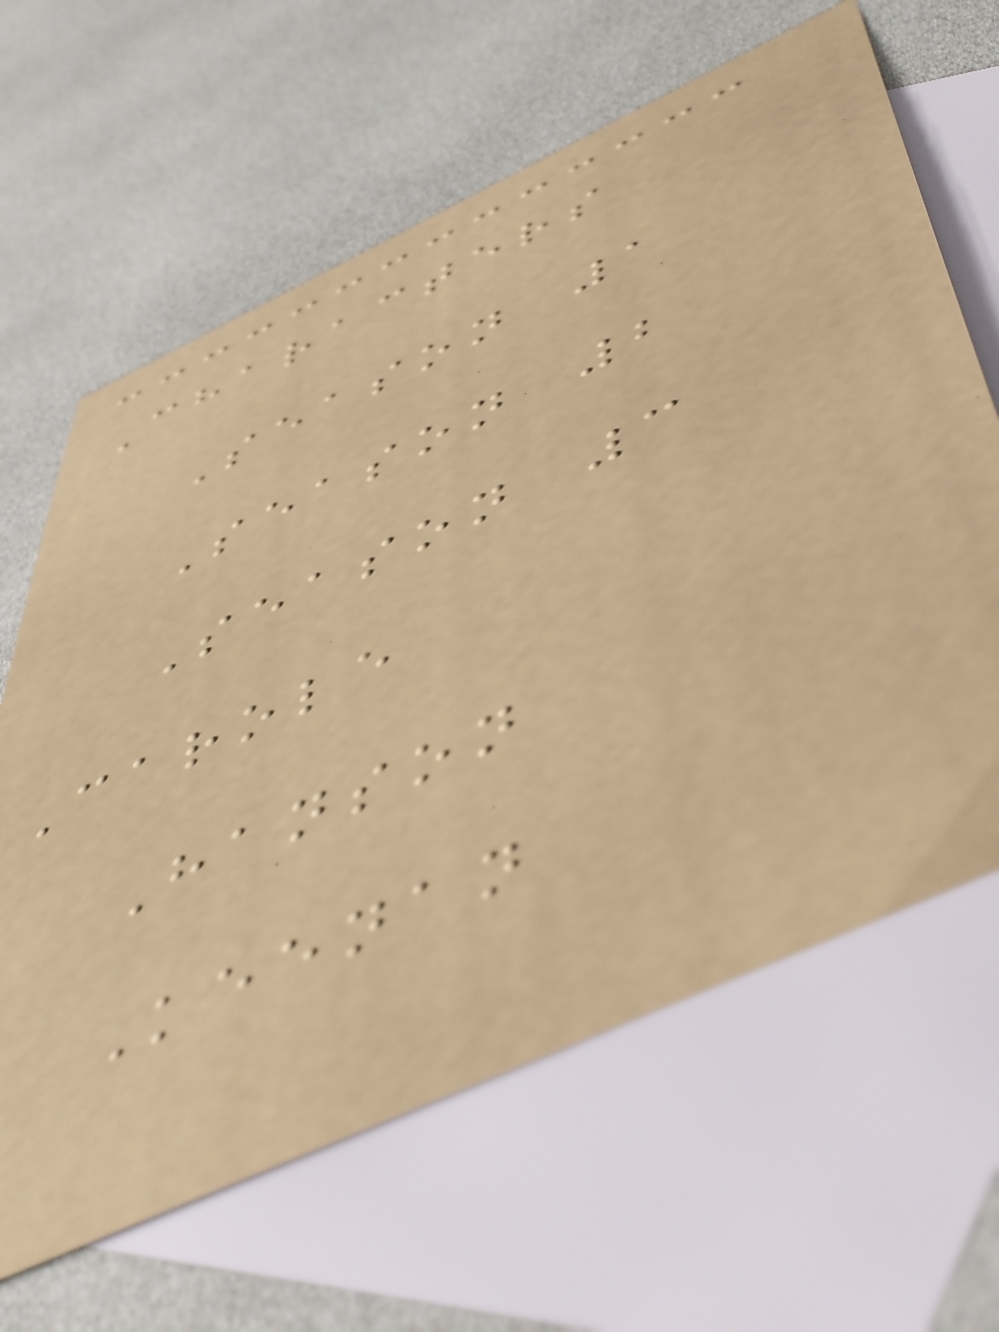Characters
Season 1
Season 2
Season 3
Carole
Hanson
Keenan
